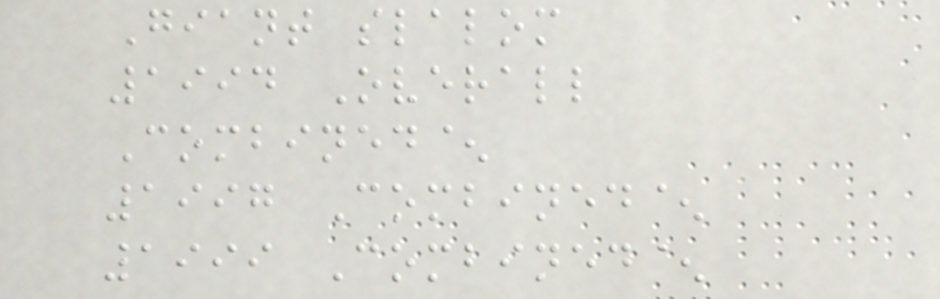Giant slalom
1994 Overall
Combined^
1997 Combined^
1999 Combined^
